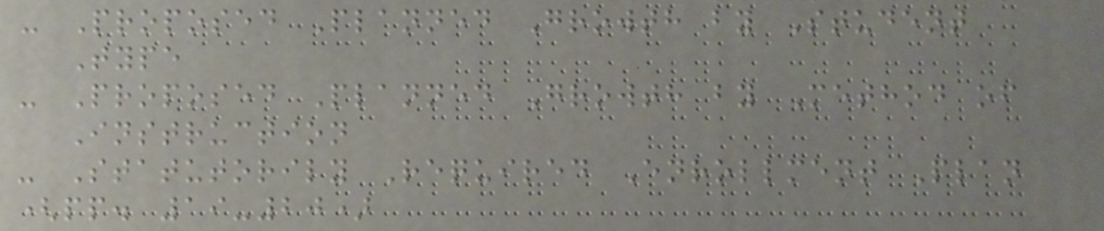- Proposed Planned Growth by Student
Type
- Proposed Planned Growth by Method of
Instruction
- Statutorily Required Enrollment Plan
(pp. 19-20)
